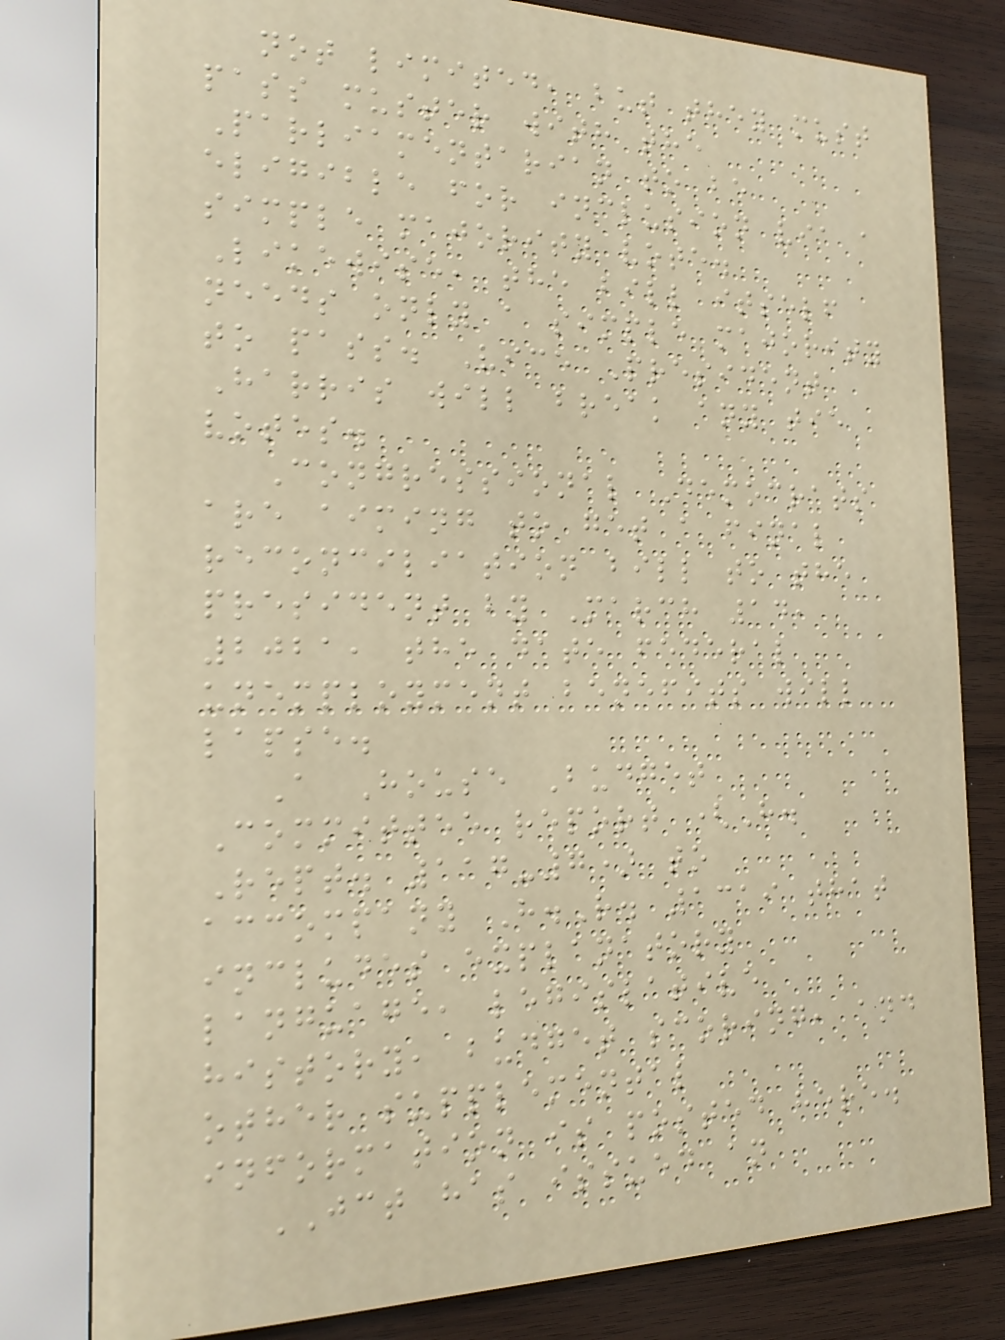not limited, but they must
pass muster with the
Parliamentarian to be
eligible for inclusion via a
simple majority vote.
Likewise, the bill itself
needs only a simple majority
to pass. Vice President
Harris will break any tie
votes.
Congressional Democrats
are aiming to get a final
reconciliation bill to the
president by March 14,
2021, the date federal
unemployment benefits will
lapse.
A House Budget
Committee report (H.
Rept. 117-7) to
accompany H.R. 1319 that
includes explanatory
language, legislative
history, budget scoring, and
other supplemental
information is posted here.
JCT has issued an
